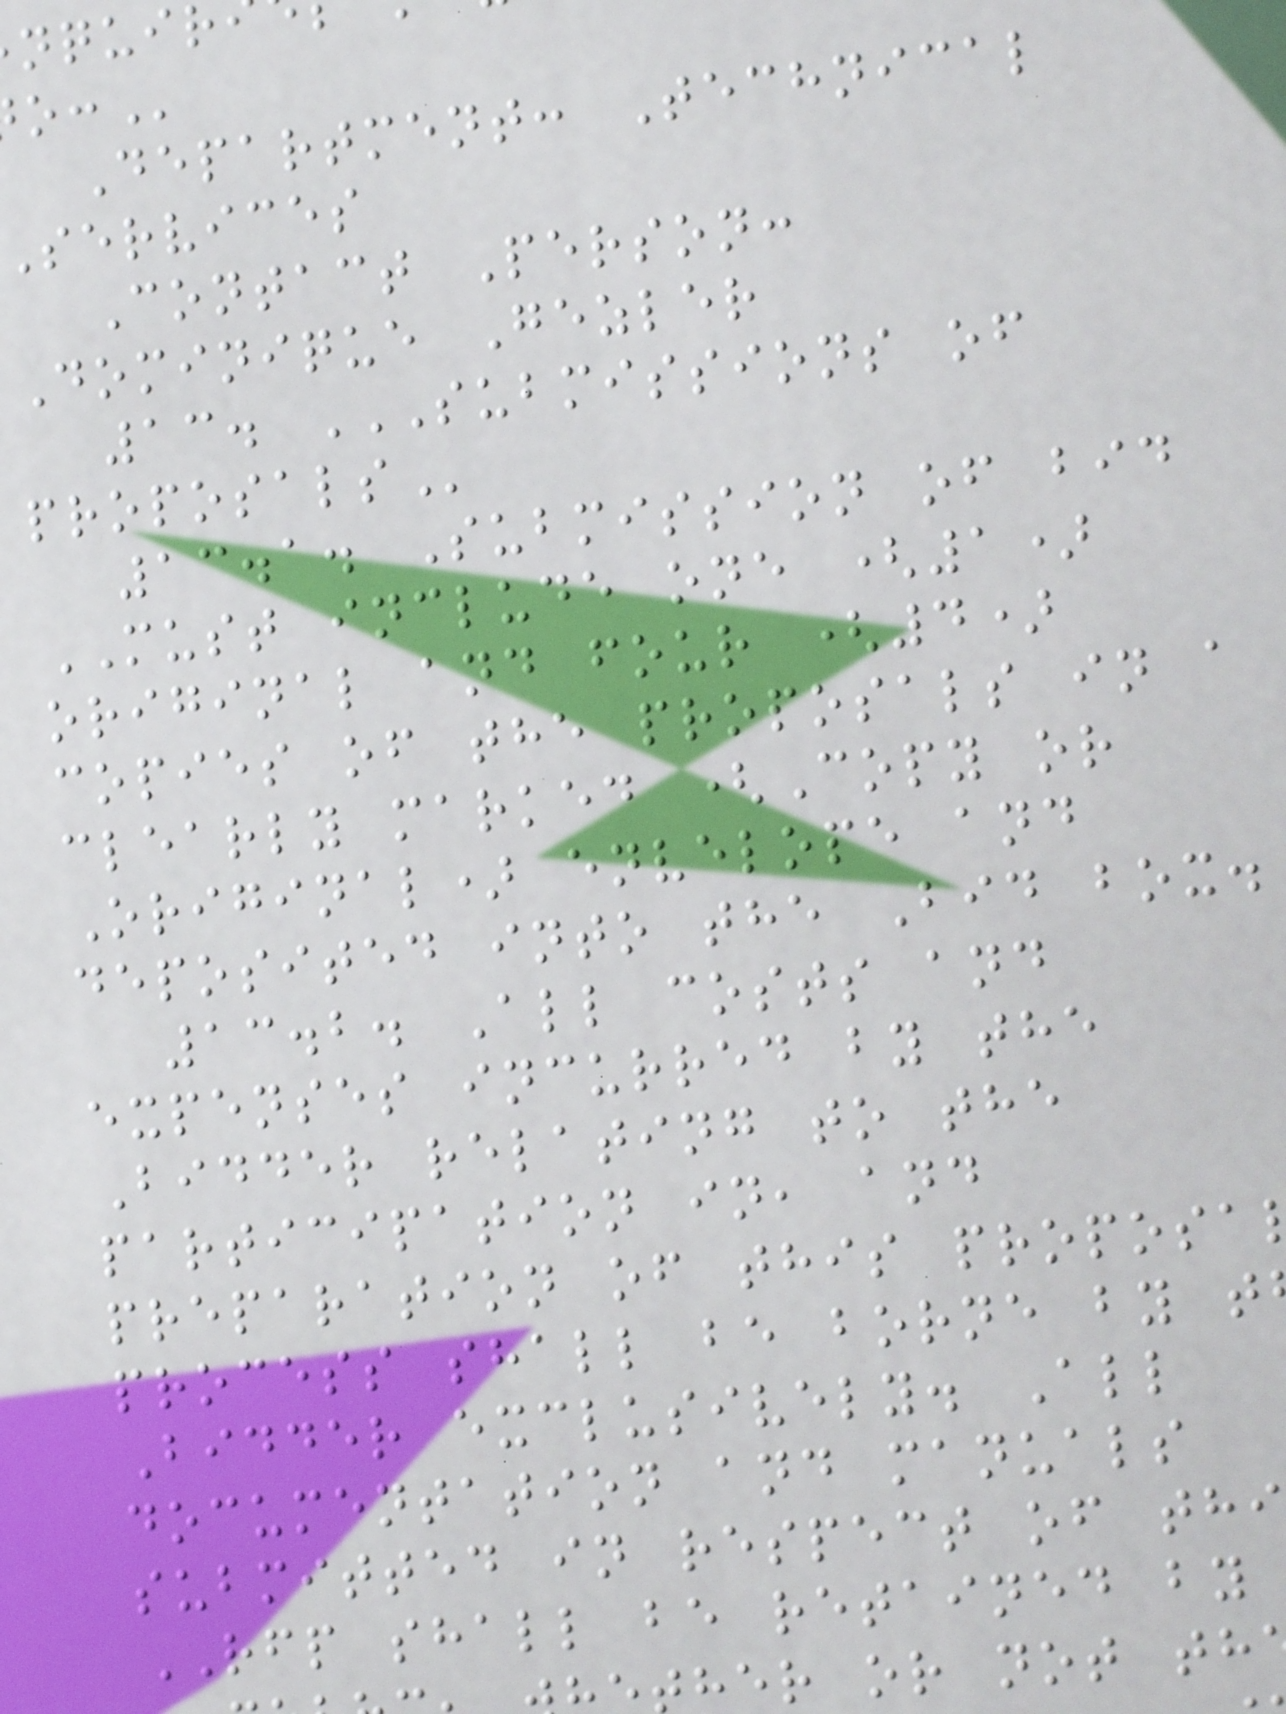Department: Technical
services
Contact Person:
Dominique Gezler
13. SUBMISSIONS OF
13.1. Submission of bid
MUST include one (1)
original and four (4)
copies of the proposals in a
clearly marked (Copy or
Original) envelope and
deposited into the Bid box.
13.2. All costs and
expenses incurred by the
Bidder relating to the
participation in, and
preparation of this proposa
process shall be borne by t
Bidder exclusively. All
documentation and manuals
submitted in respect of thi
RFP shall be retained by
her or not th
